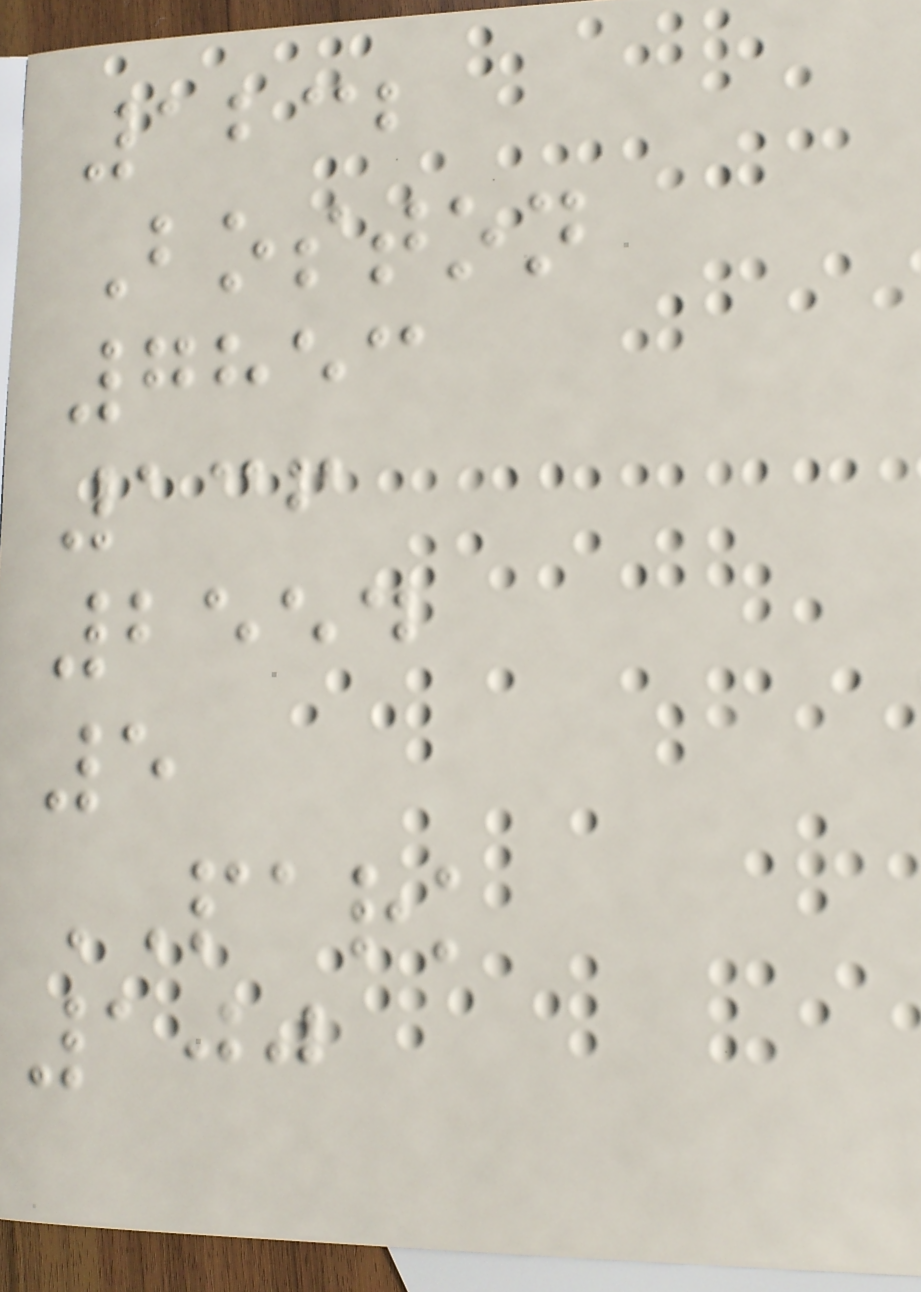1232
Boston
7853
136
2554
5
PARK
100
